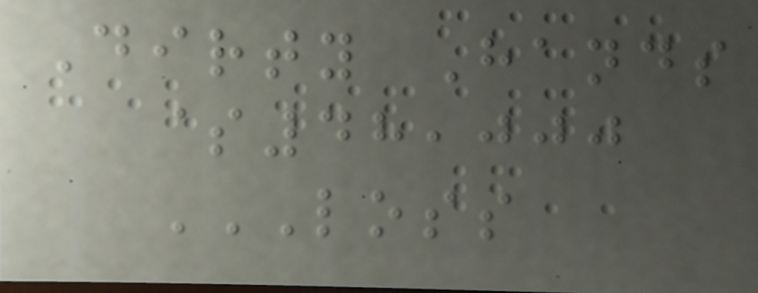Dirty Hands
$48,000
LOSS
